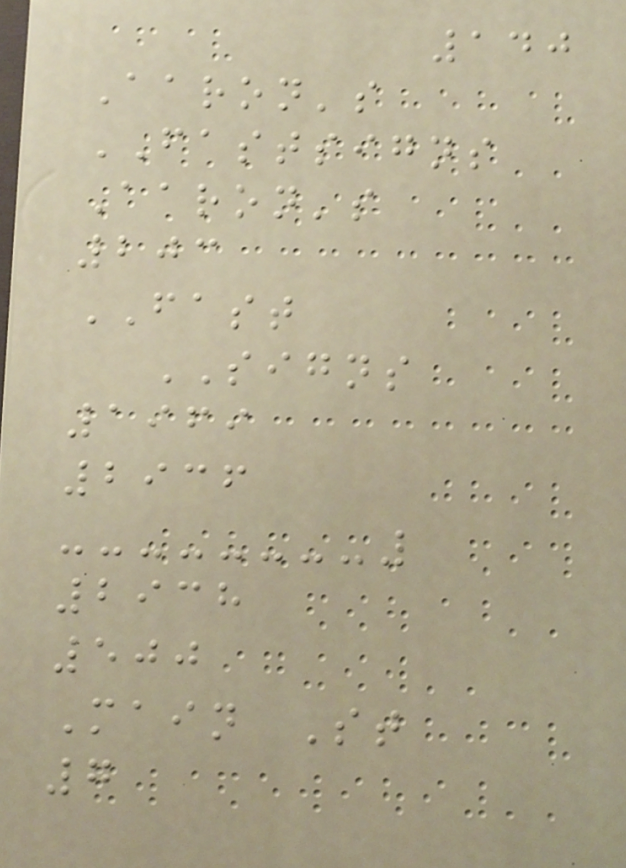140
Aaron's
FASTSIGNS
Aaron's
203
FAST
SIGNS
1969
2936
2938
500
Main St
7
